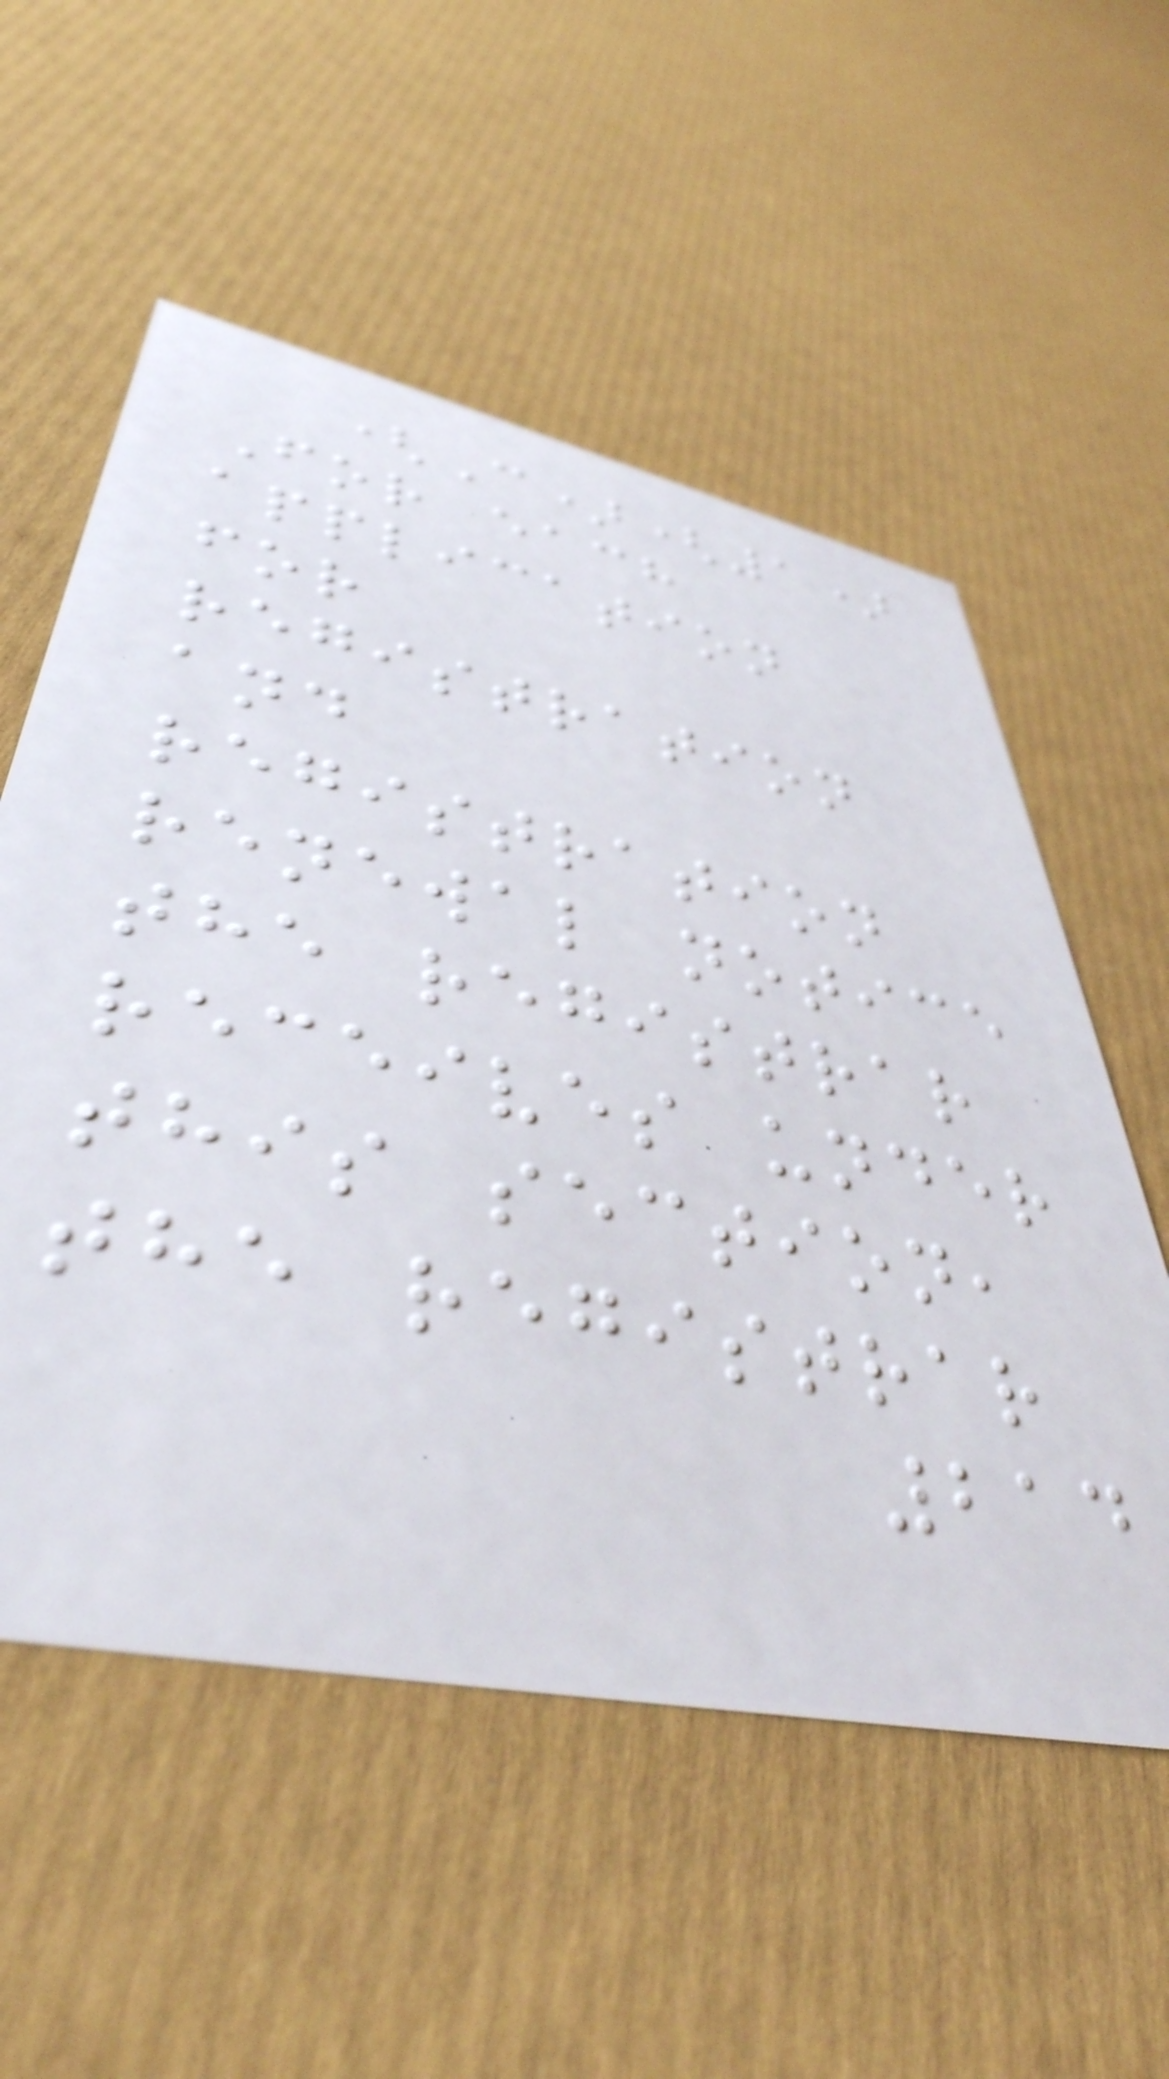(C)(1)
For each
application
for
registration
and
registration
renewal notice
the registrar
receives under
this section,
the registrar
214
